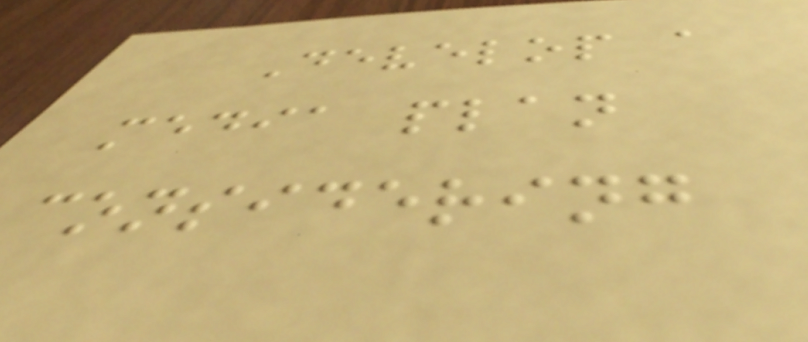Develop a
media plan
considering
